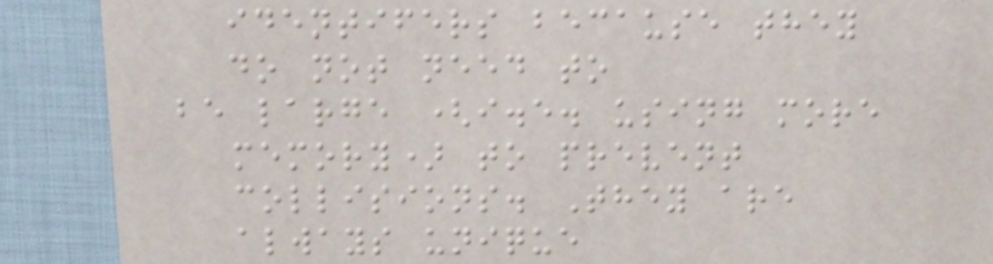identifers because they
do not need to
be large (i.e. using more
memory) to prevent
collisions. They are
always unique
